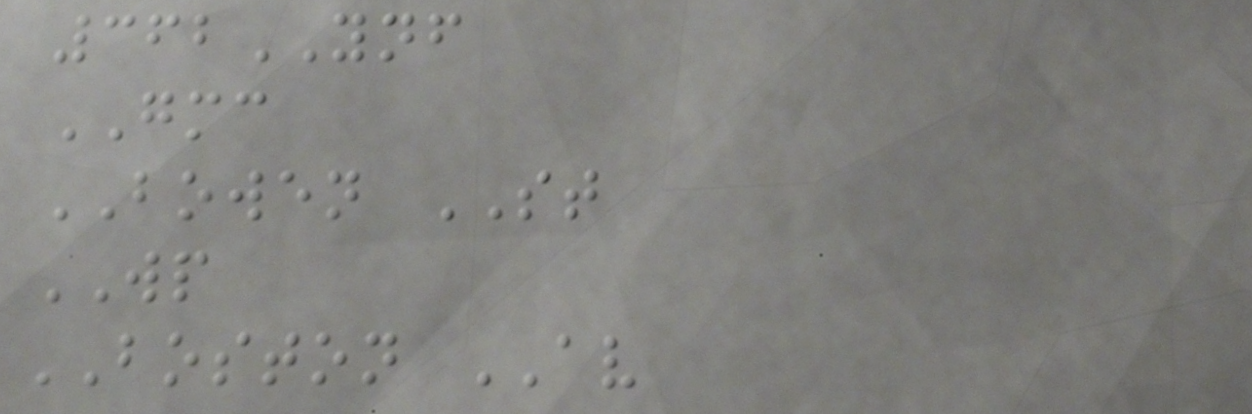362YNF
GMC
BOWEN ST
WP
BOSTON AV
